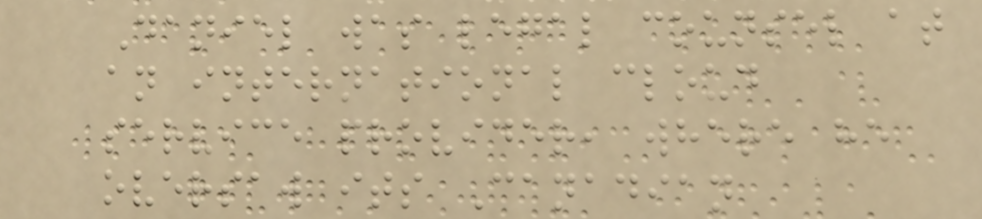Daniel was legal counsel at
an international cloud
service provider, where he
oversaw its Canadian
